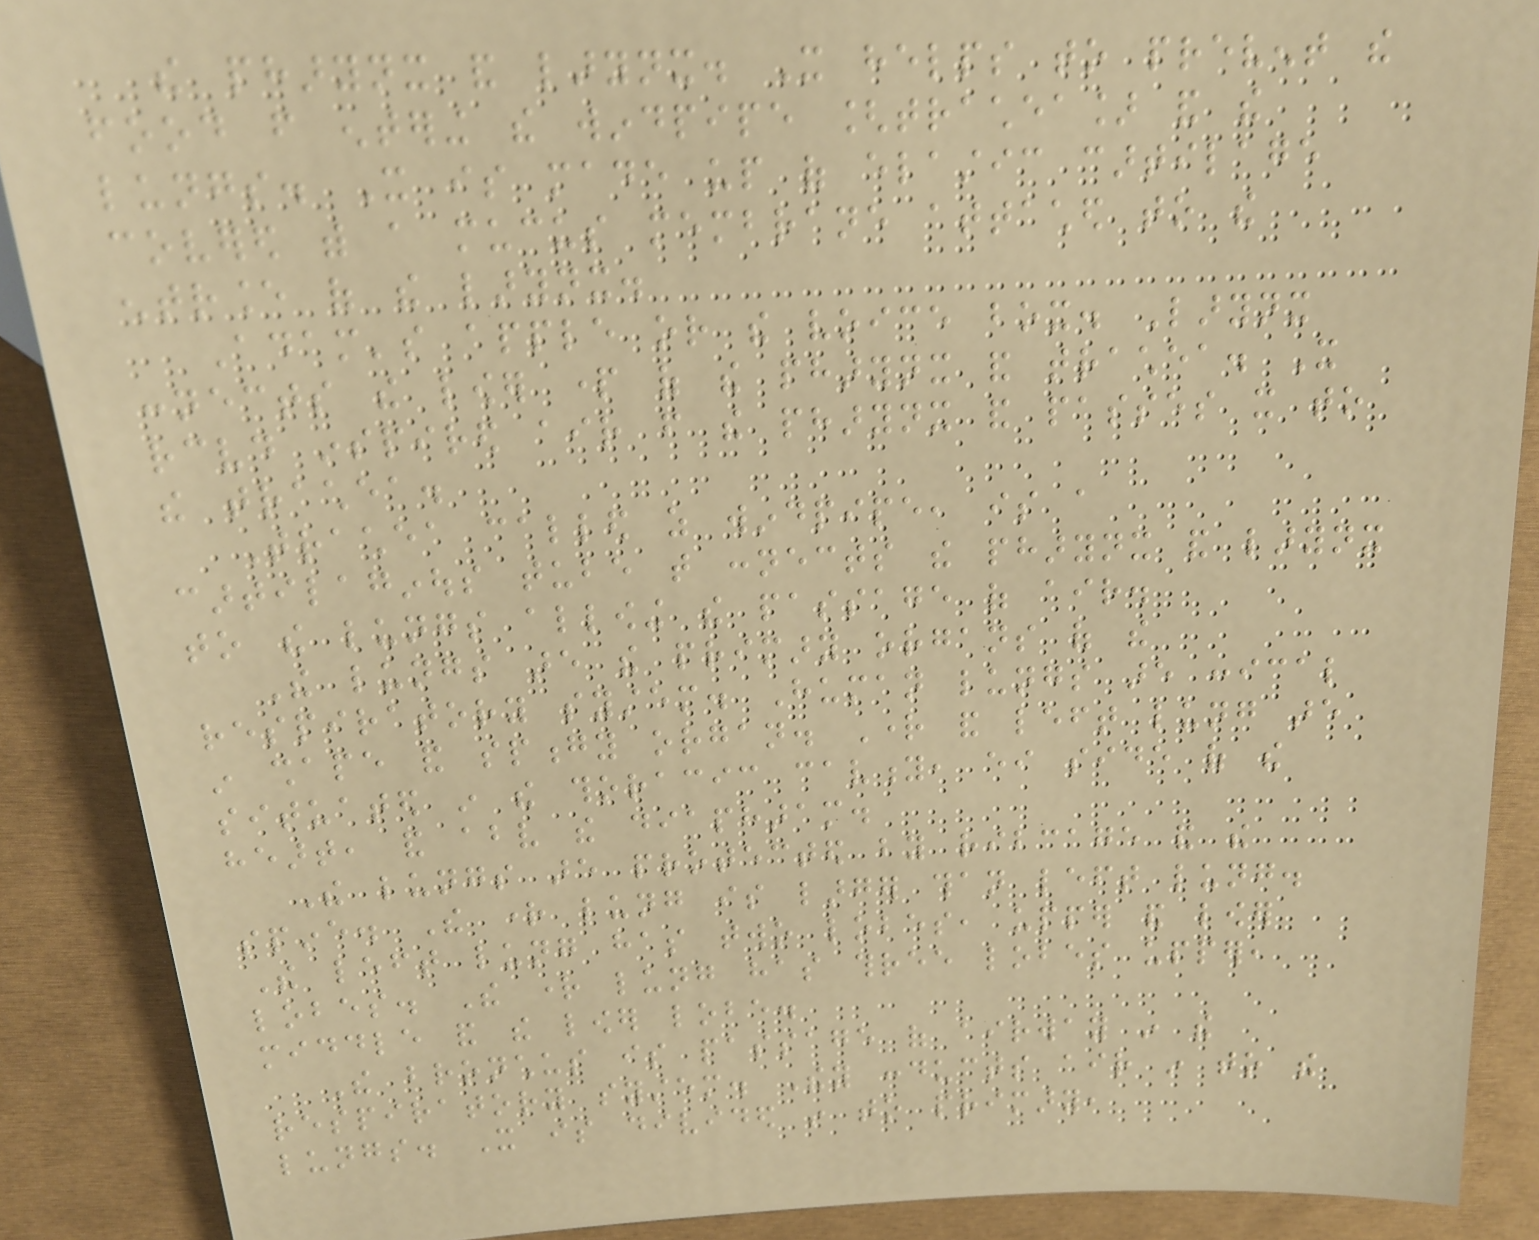the pharynx and larynx. It helps to prevent the
food from entering the windpipe [trachea] and the
lungs. It is made up of elastic cartilage
covered with a mucus membrane attached to the
entrance of the larynx.
Adam's apple or the voice box. Larynx
connects the lower part of the pharynx and trachea. It
received inspired air from the pharynx and passes it to
the trachea.
Trachea called as windpipe, is a
cartilaginous tube that connects the pharynx and larynx
to the lungs allowing the passage of air.
The lungs are the primary organs of the
respiratory system. Human lungs are conical
in shape and spongy organ. Right and left lung are
situated in the thoracic cavity, either side of the
heart, and above the diapharam.
The lungs are protected by ribcage and the
spine. The right lung is larger than left lung.
The left lung has two lobes, upper and lower
lobes. The right lung has three lobes upper,
middle and the lower lobe.
The bronchus is passage of airway in the
respiratory system. They conducts air in to the
lungs. It is divided in to primary,
